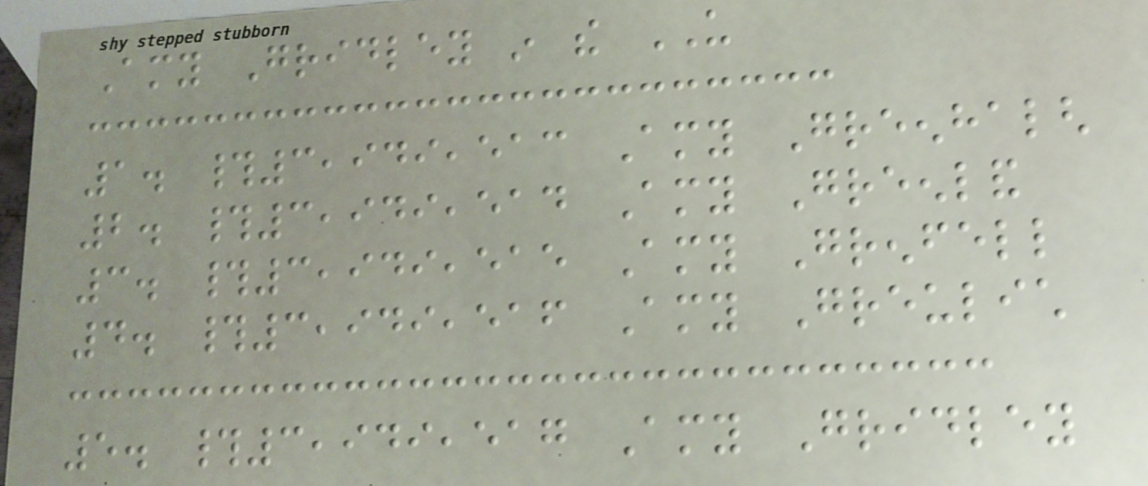Amy Gridley in the US
1. #3,949,513 Amy Greenhalgh
2. #3,949,514 Amy Greenland
3. #3,949,515 Amy Grenfell
4. #3,949,516 Amy Greulich
5. #3,949,517 Amy Gridley
